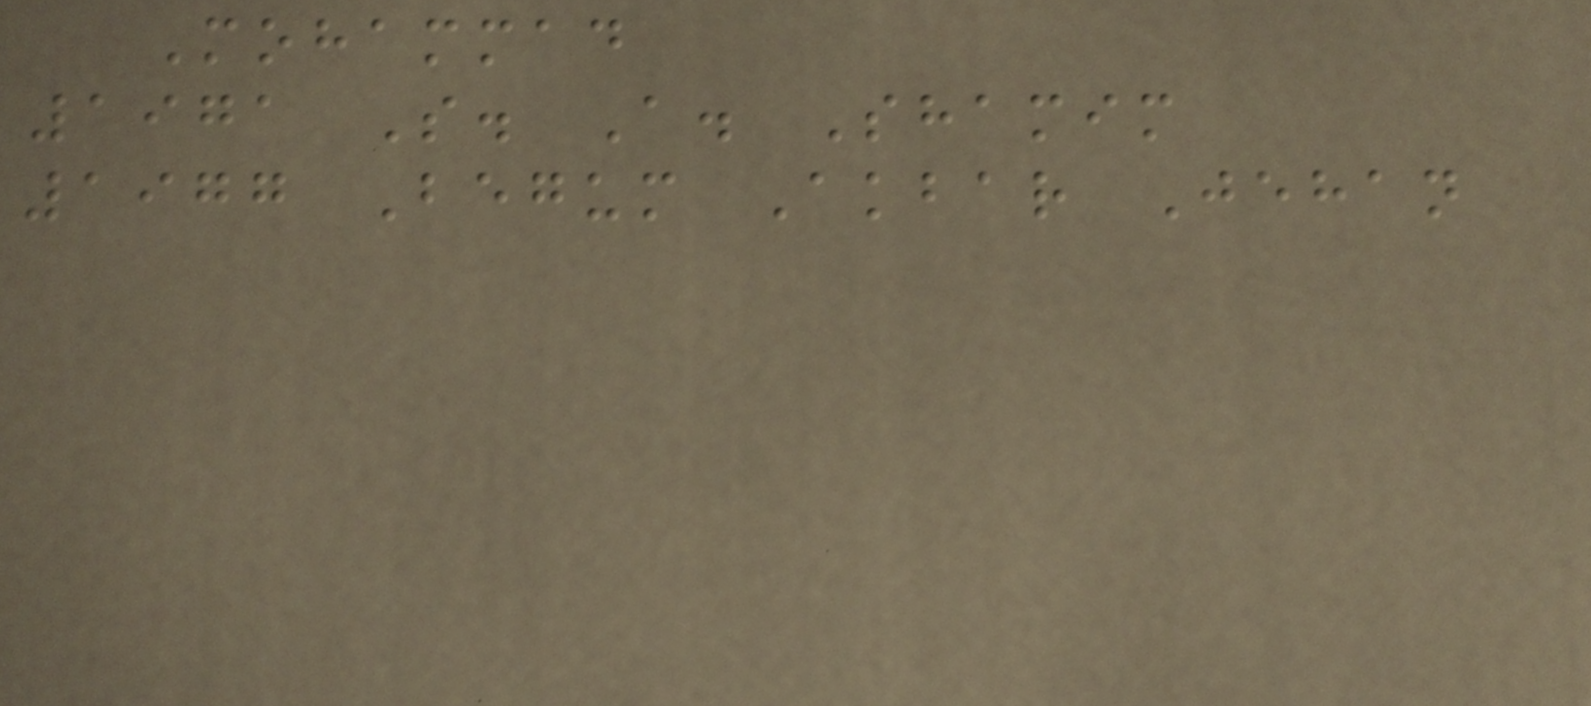Mohammad
1971 S. A. Shamim
1977 Begum Akbar Jehan
